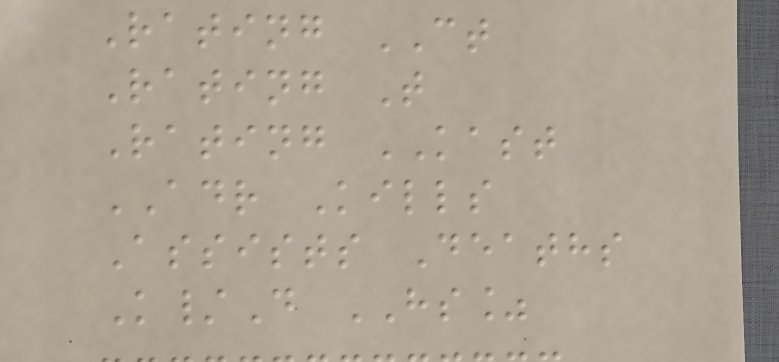Rating CT
Rating T
Rating KAST
ADR Kills
Assists Deaths
K/D HS%
